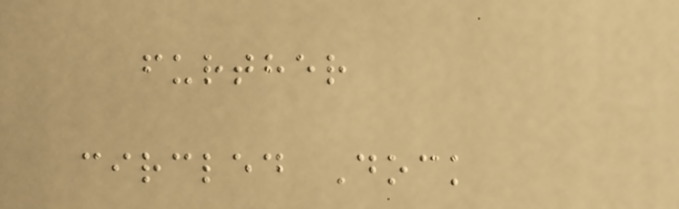further
circled Dock
